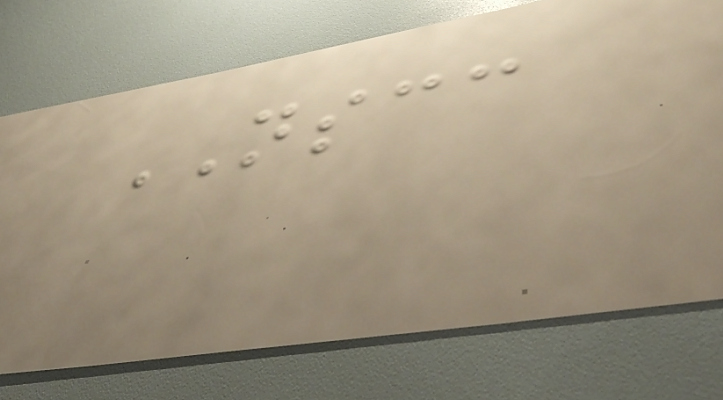NSCC
